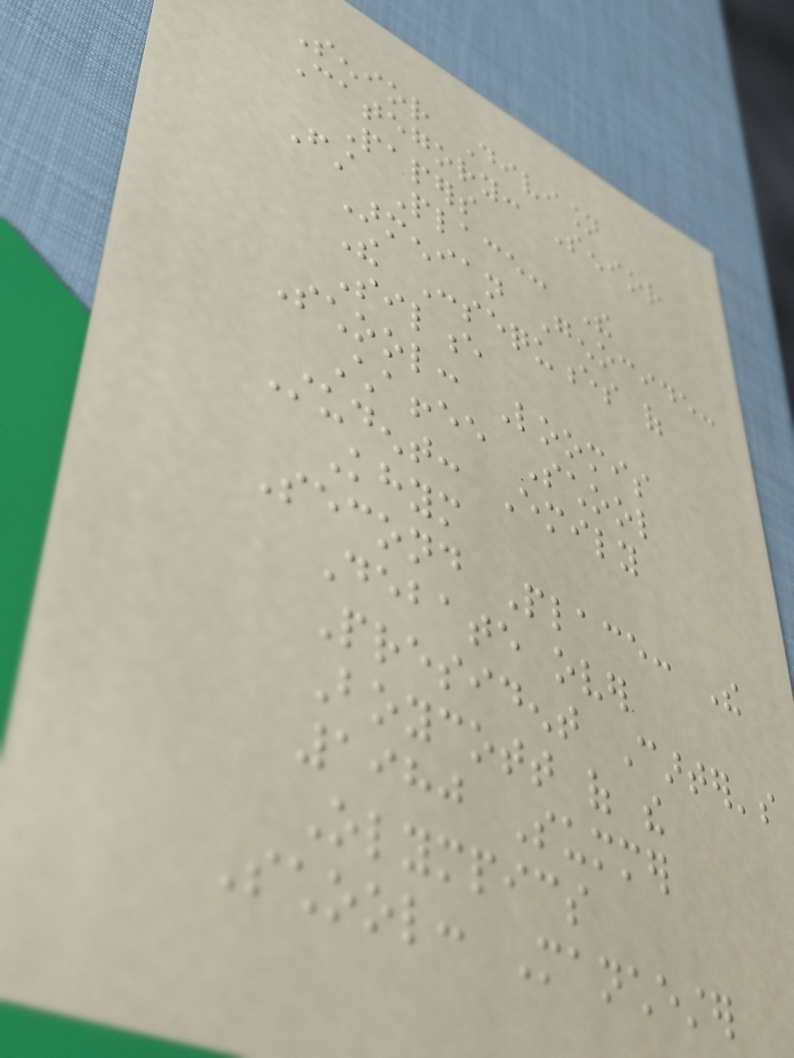Senior Division
Category: Senior
Papers
First Place: The
Armenian Genocide:
The Consequences of
Silence
School: Loomis
Chaffee School
Student: Emily
Khym
Second Place: The
Debate over
President Carter's
Boycott of the
1980 Summer
Olympics
School: Manchester
